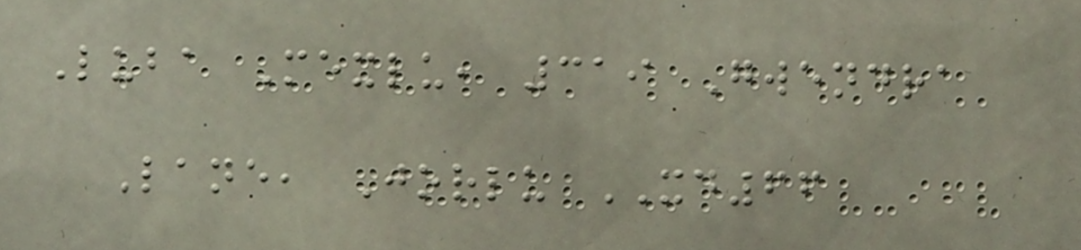Luba Mexlu, 319 Gwendra
Lane, Jorlu XD66
